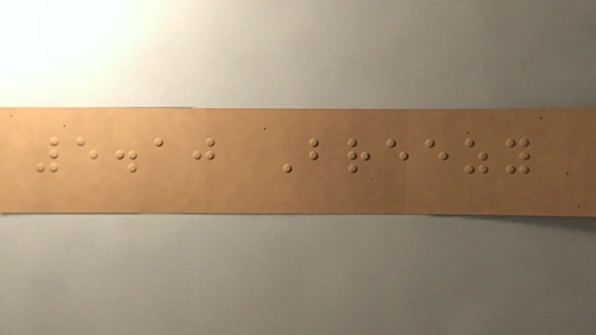5.10 Breezy
